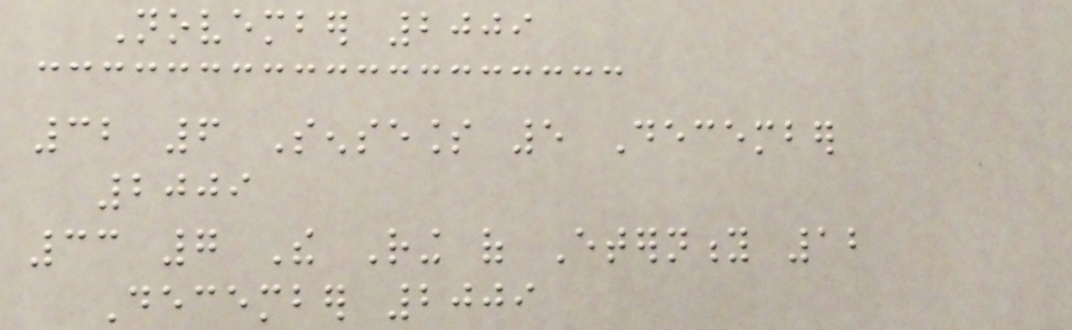November 2009
32 6 Senseless 5 December
2009
33 7 The Ring of Eternity 12
December 2009
